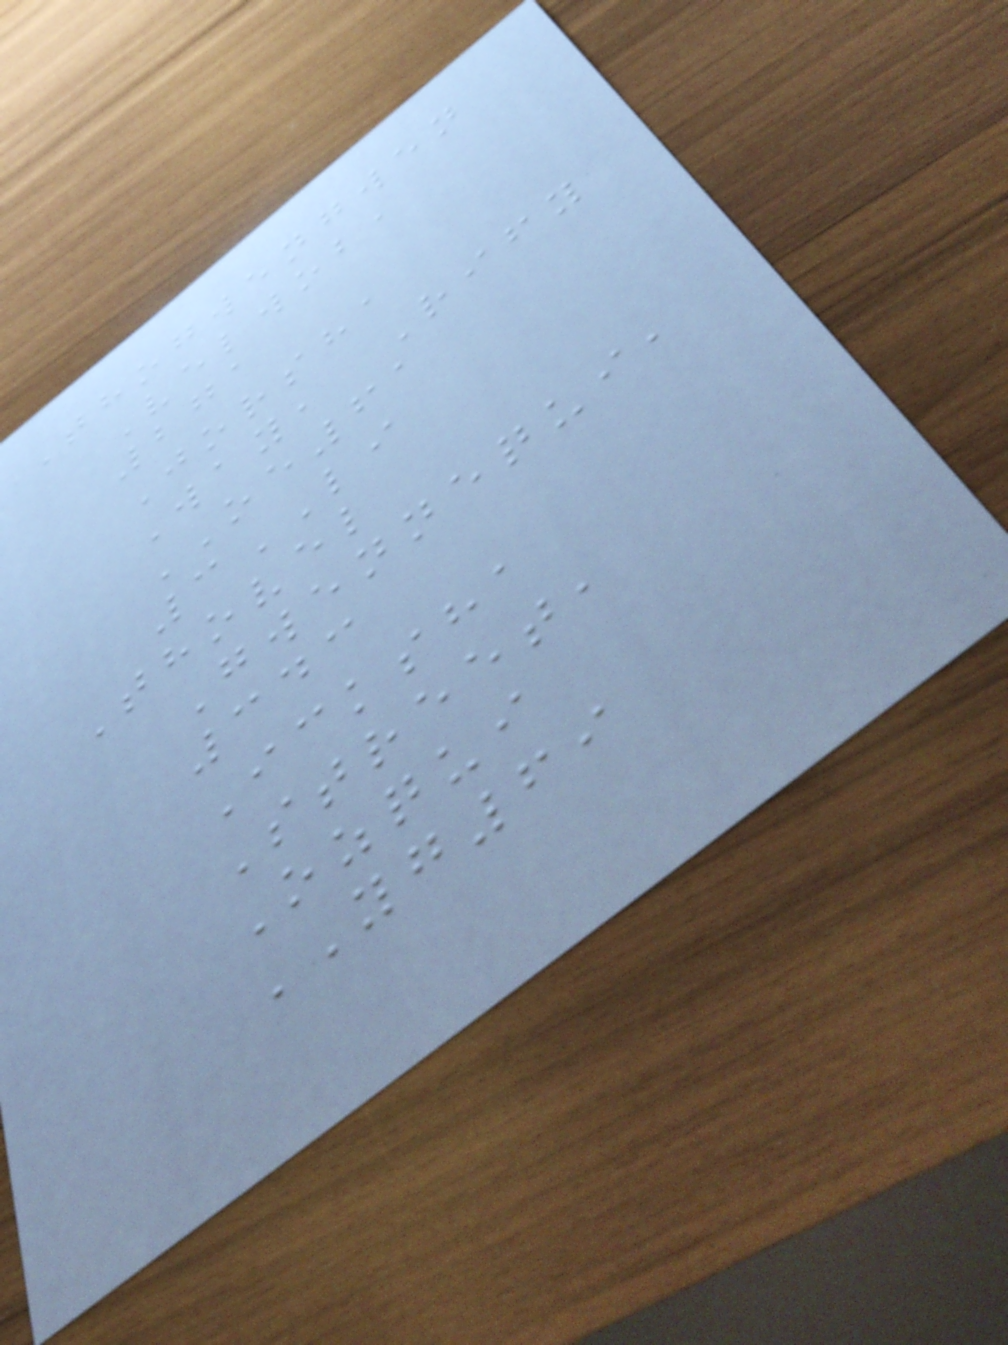Thogwengwen
Velwob,
271
Jorsha
Way, Rify
OE61
3LI
Thovel
Gwennequi,
343
Icksha
Street,
Ozqui
YG69
